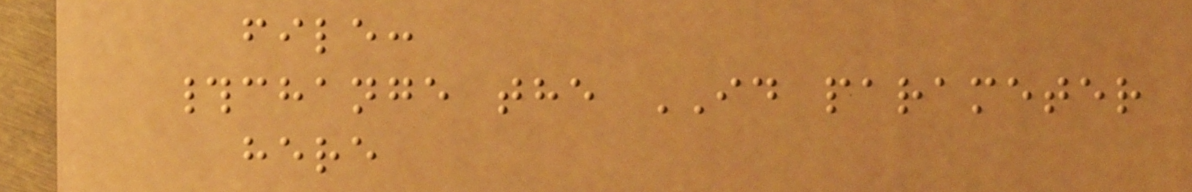file:
#change the ID parameter
here
